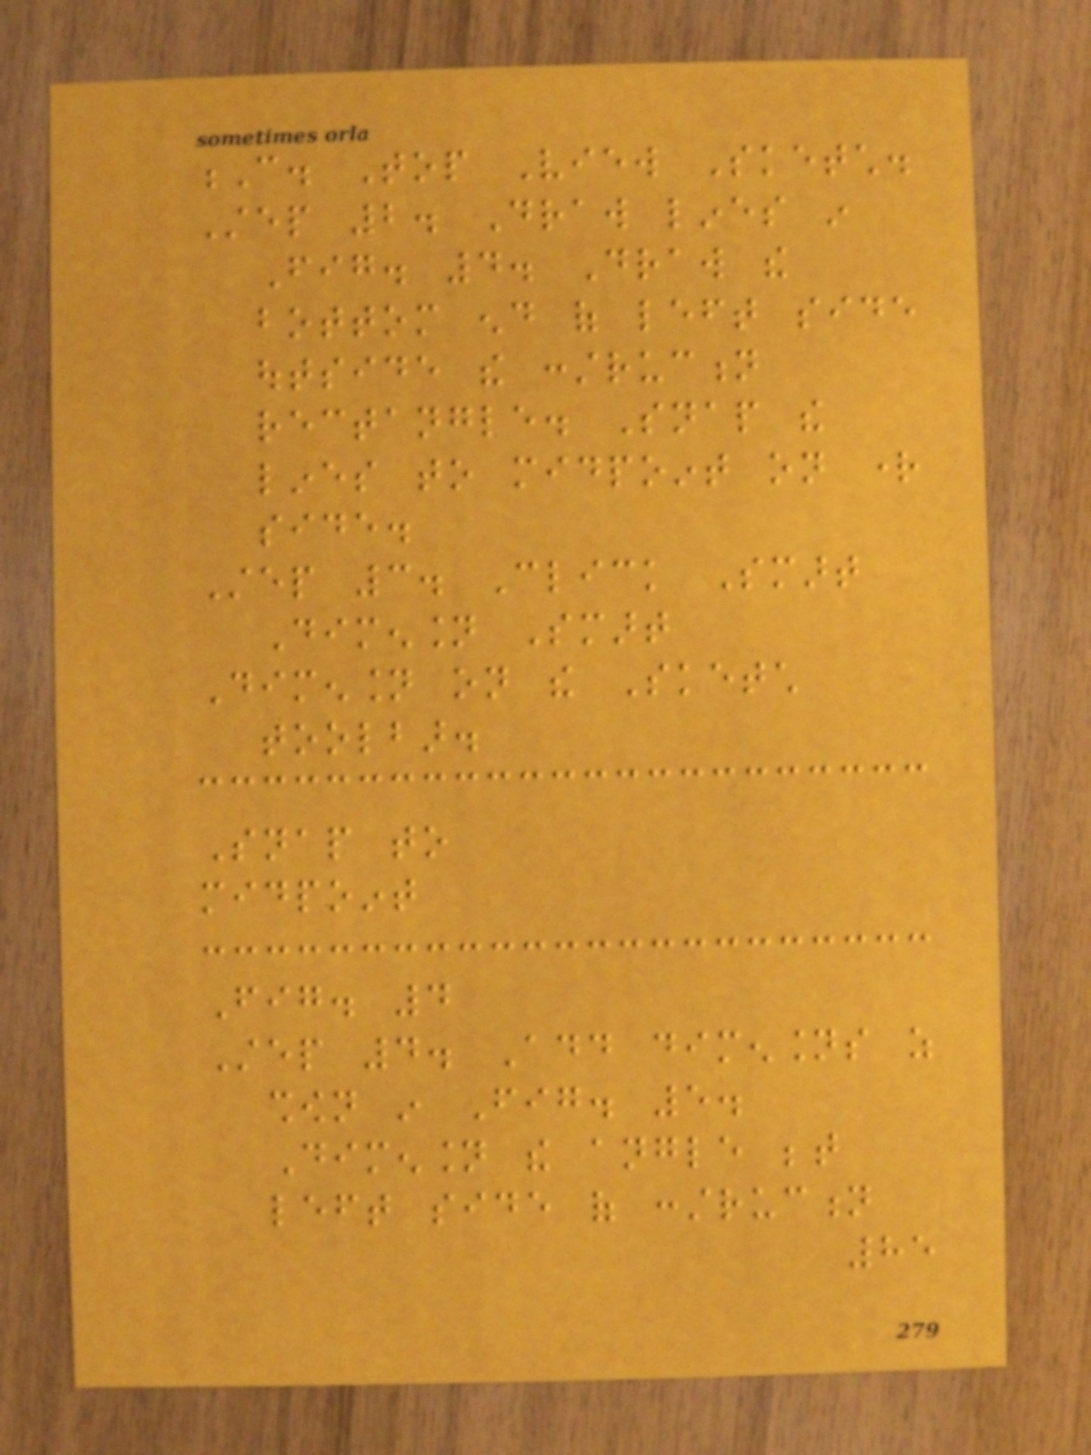C. Top View Sketch.
Step 2. Draw lines in
Fig. 4. Draw the
bottom end of left side
outside the construction
rectangle. Snap the
lines to midpoint on right
side.
Step 3. Click Smart
Dimension Smart
Dimension on the Sketch
toolbar.
Snap to
midpoint
Fig. 4
Step 4. Add dimensions as
shown in Fig. 5.
Dimension the angle between
left side of construction
85
